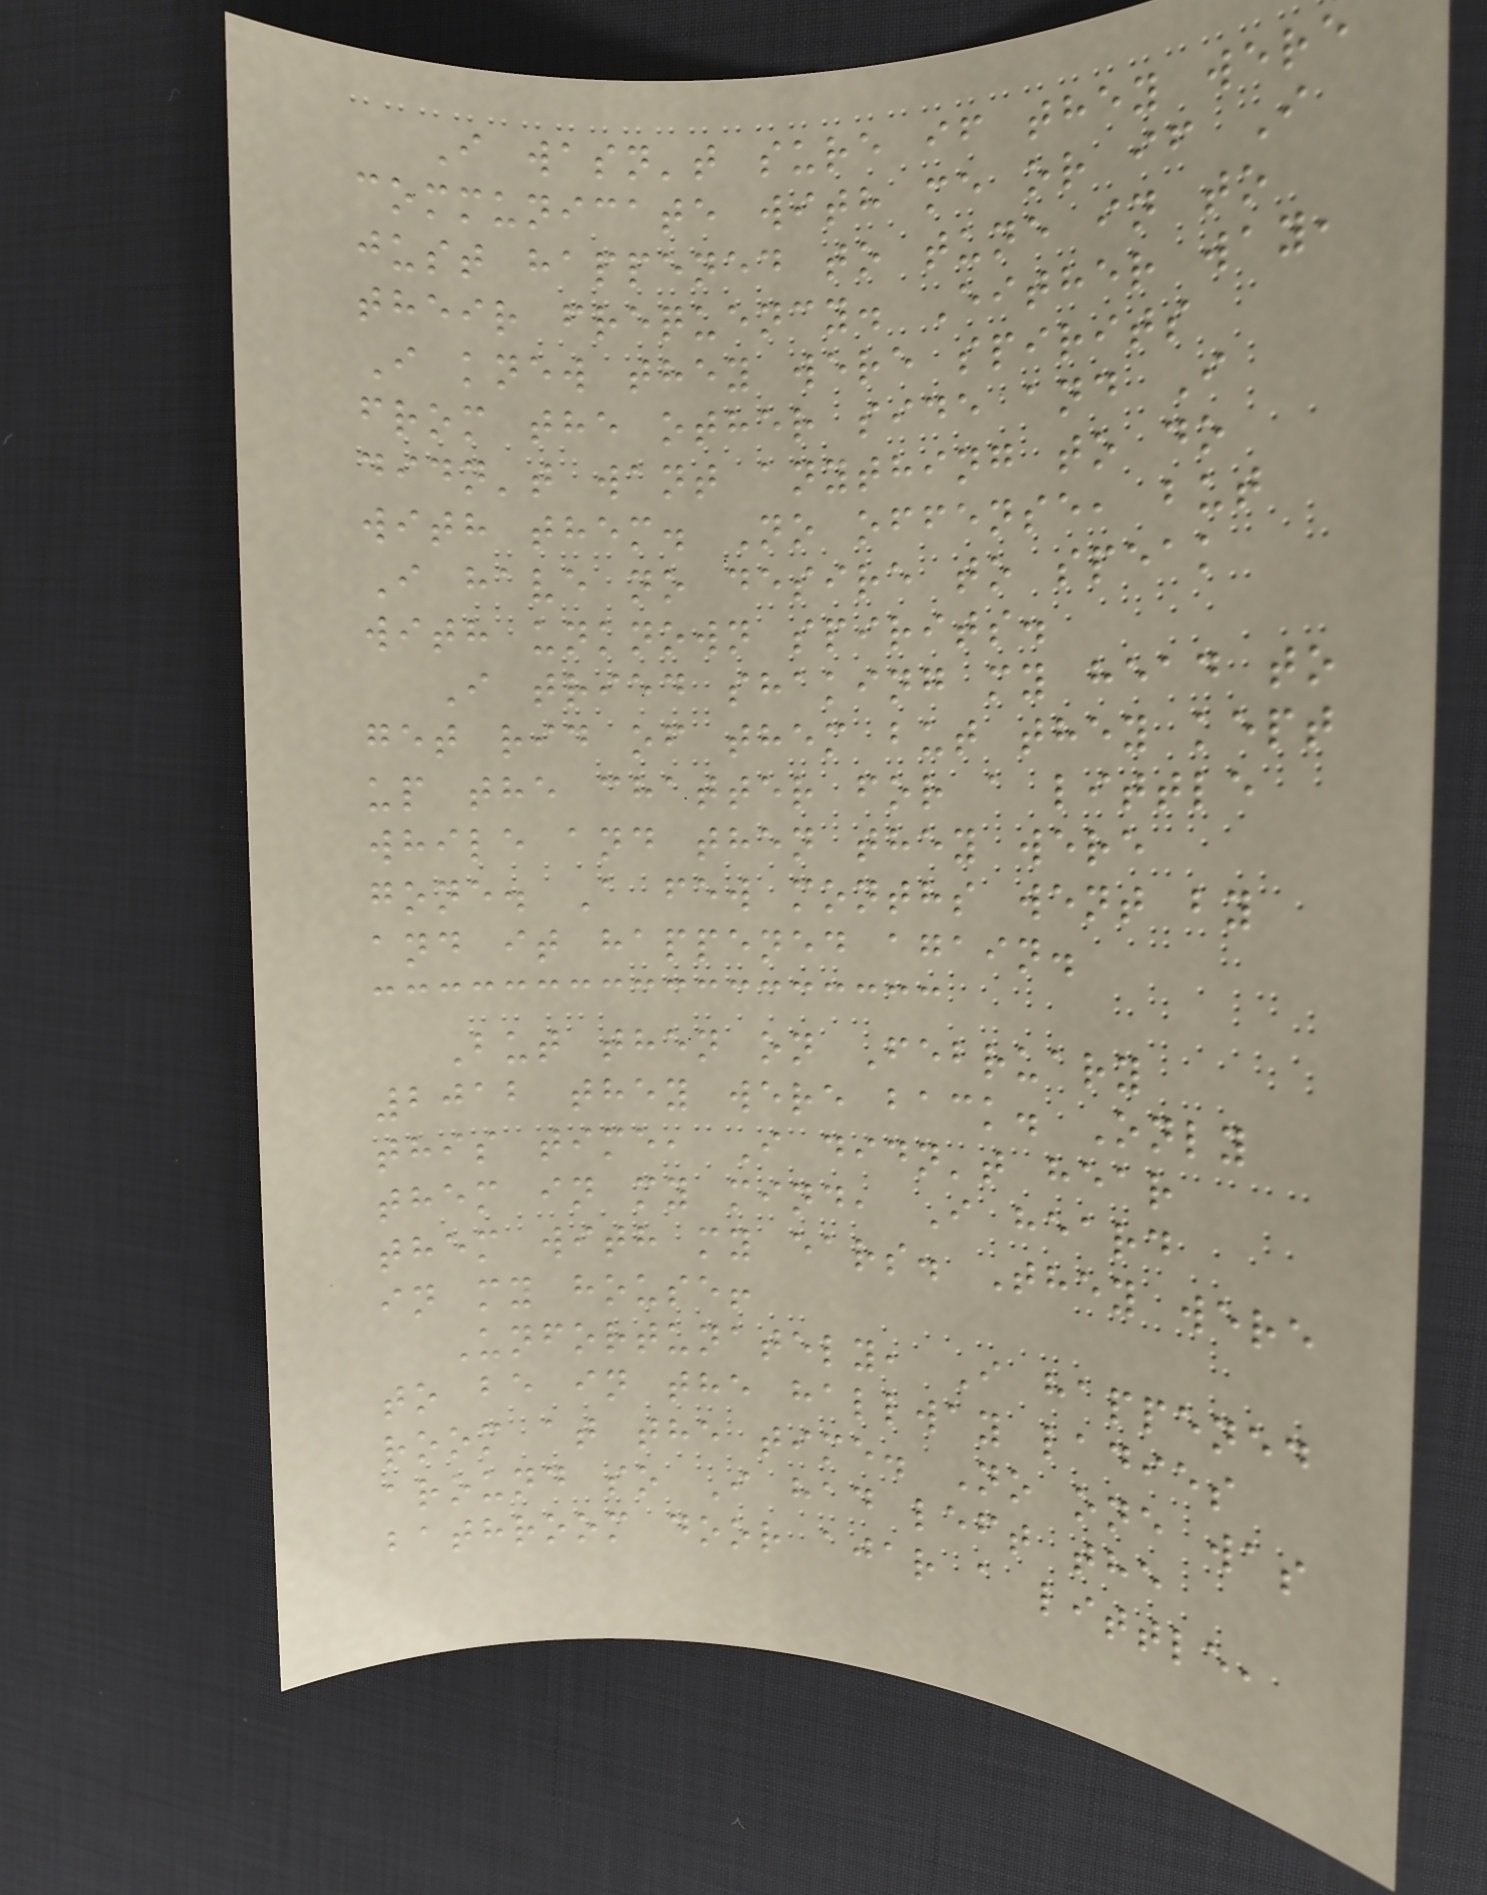I wasn't sure if they were
communicate with me or if I
just happened to tune in to
their frequency. Either way,
I knew they were spirits
from the other side and I
didn't want anything to do
with them. No offense, but
I have no desire to speak
with unknown spirits.
I tried shaking my head to
get rid of them but they kept
up the chatter for a little
while and then they were
gone. A few months went by
and it happened again.
But then on February
2012 they were back. Only
this time, I didn't hear
them in my mind, I heard
them with my ears. They were
in my house!
Unfortunately, I happened
to be in the hallway ladies
room at the time. No one was
around so I had left the
bathroom door ajar a little,
